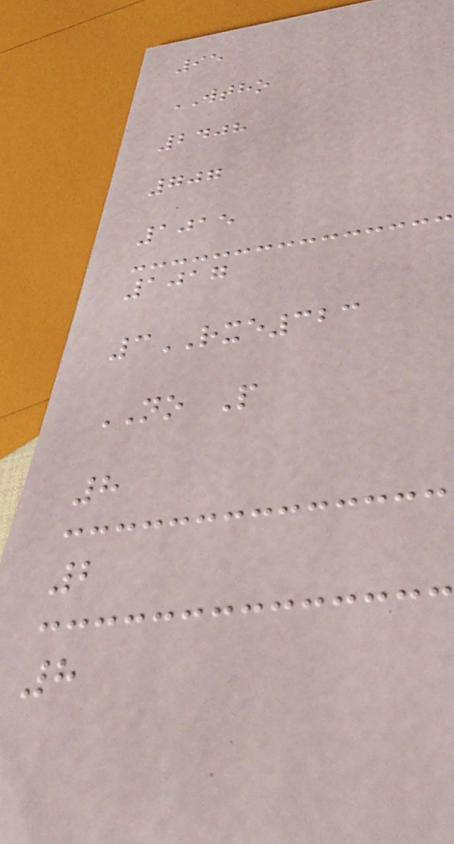95
WTHO
2408
707
1015
1017
3RXE323
NO P
8
2
8
